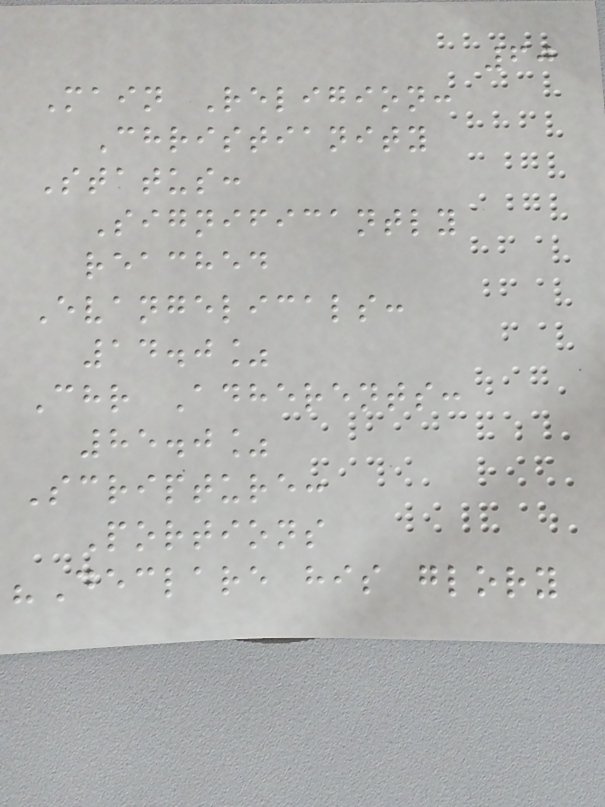60
Main Religion:
Christianity
Status:
Significantly
reached
Evangelicals:
14.0%
Chr Adherents:
85.0%
Scripture:
Portions
"Declare his glory
